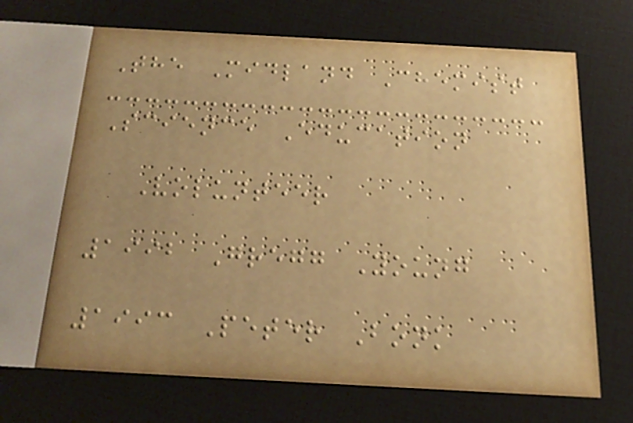The Midland Chemist
Science Education
Volunteer
1992 Gregg Young
1993 Peter Bonk
